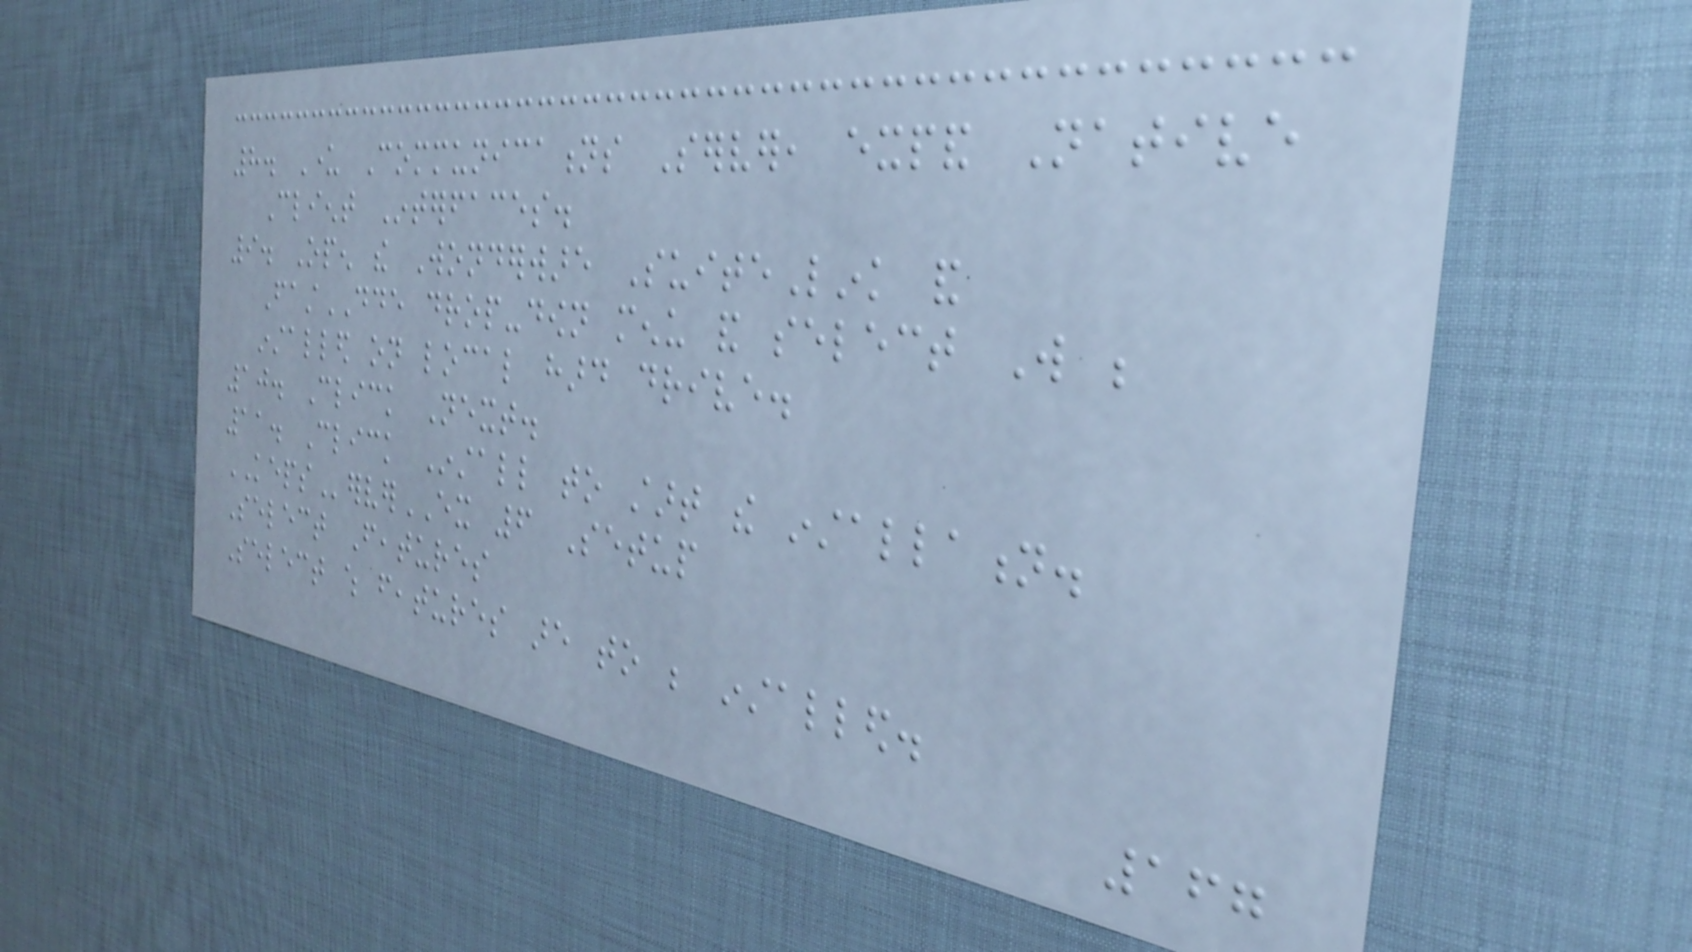8. Under Communications Server, expand Native
Client Interfaces.
9. Open the Wonderware SuiteLink and
FastDDE drop-down menu and select Will be
installed on local hard drive.
10. Click Next.
11. Click Install to start the installation.
KEPServerEX 6 Setup
Select Features
Select which features are to be installed.
167
